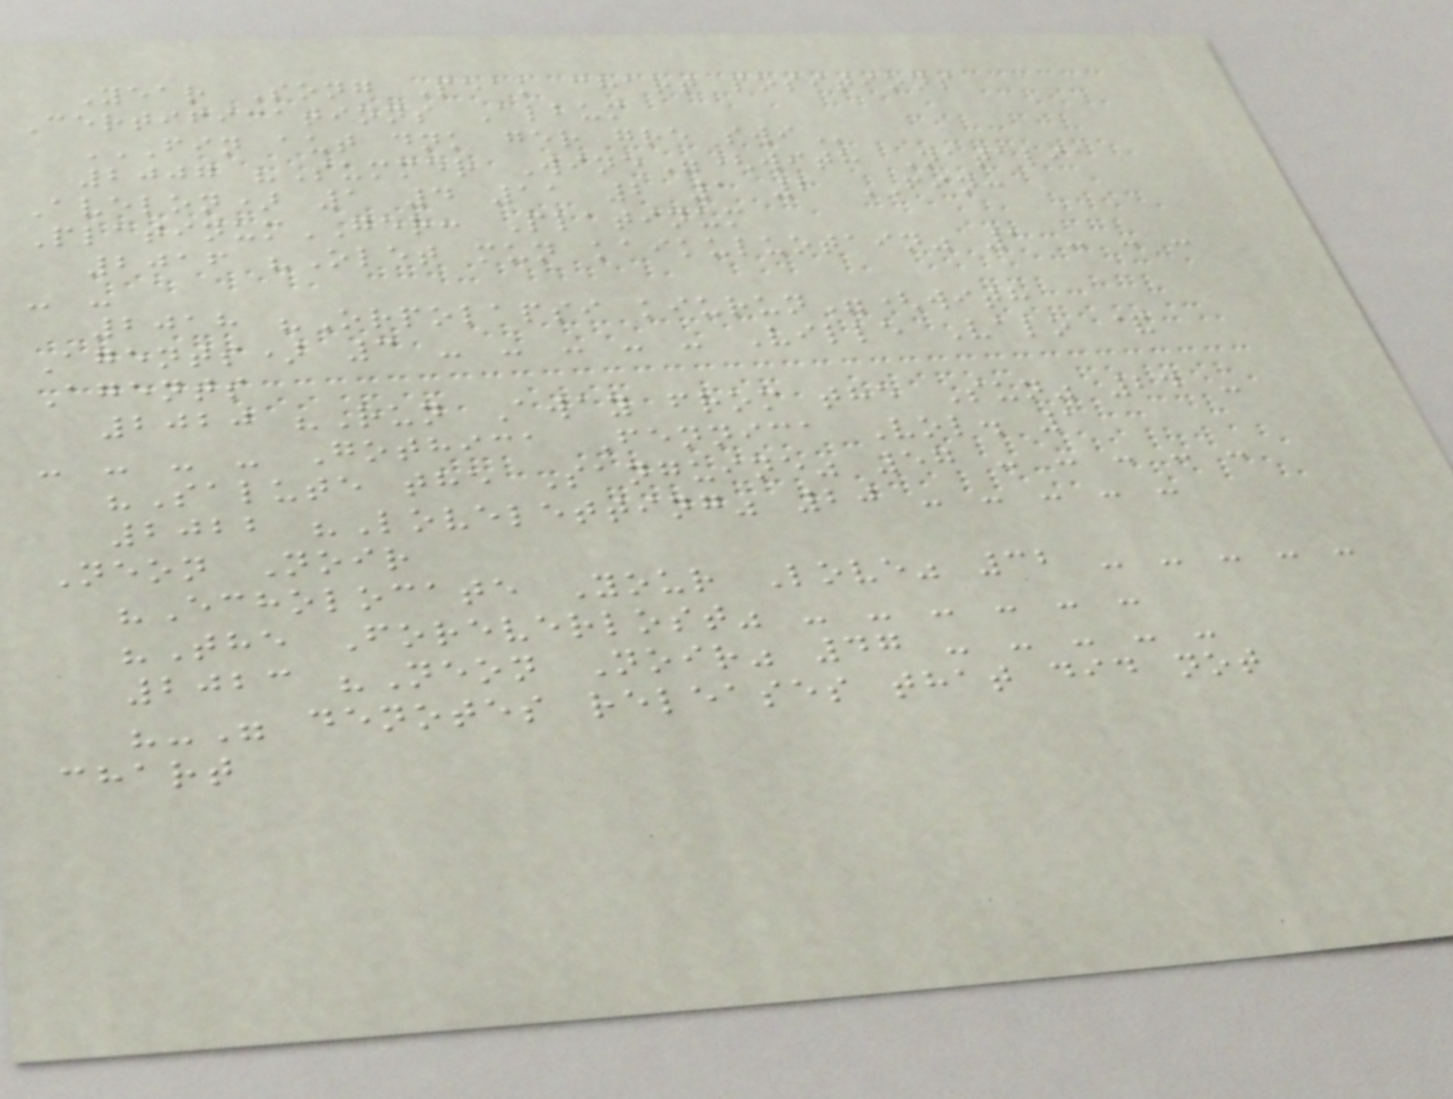Year Song Peak chart positions
Certifications Album
FIN AUT DNK GER GRE SWI
2007 "Summer Wine"(with Natalia
Avelon) 1 4 11 2 1 2 FIN:
PlatinumGER: Platinum
2016 "Olet mun kaikuluotain" 1 - - -
- -
2018 "Orpolapsi kiurun"(with
Agents) 3 - - - - - Ville Valo &
Agents
2020 "Run Away from the Sun" 24 -
- - - - Gothica Fennica Vol. 1
"Salute the Sanguine" 57 - - - - -
2022 "Loveletting" 20 - - - - -
Neon Noir
"Echolocate Your Love" 32 - - - - -
"The Foreverlost" - - - - - -
2023 "Neon Noir" 47 - - - - -
"-" denotes releases that did not
chart
